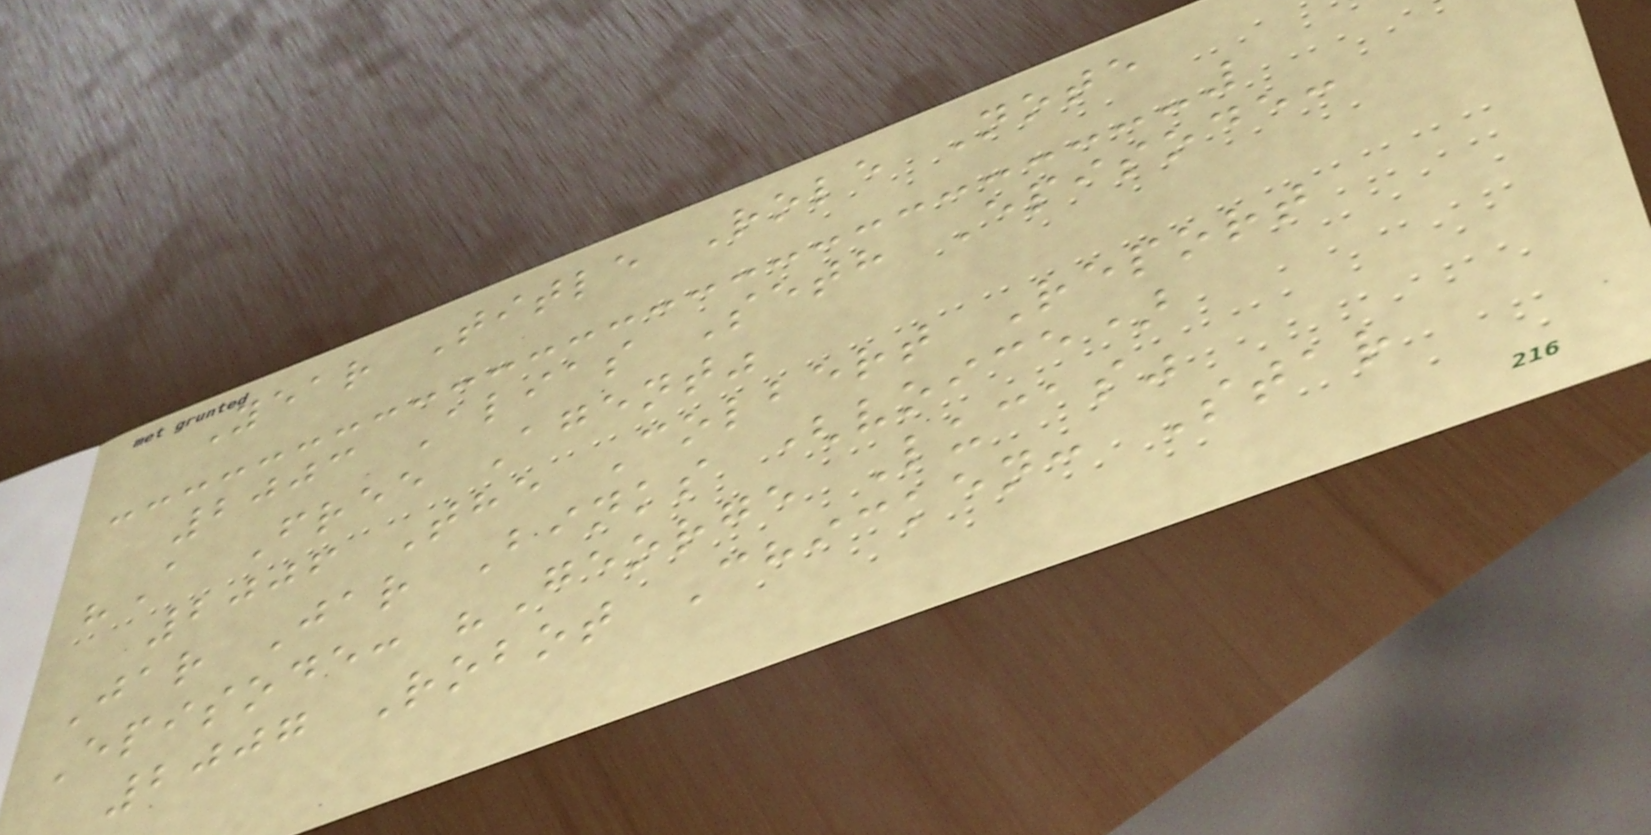Year Title Role Note
2003 Alias Seth Episode:
"A Free Agent"
2006 The Colbert Report
Jar Jar Binks (voice)
Episode: "George Lucas"
2007 Robot Chicken: Star
